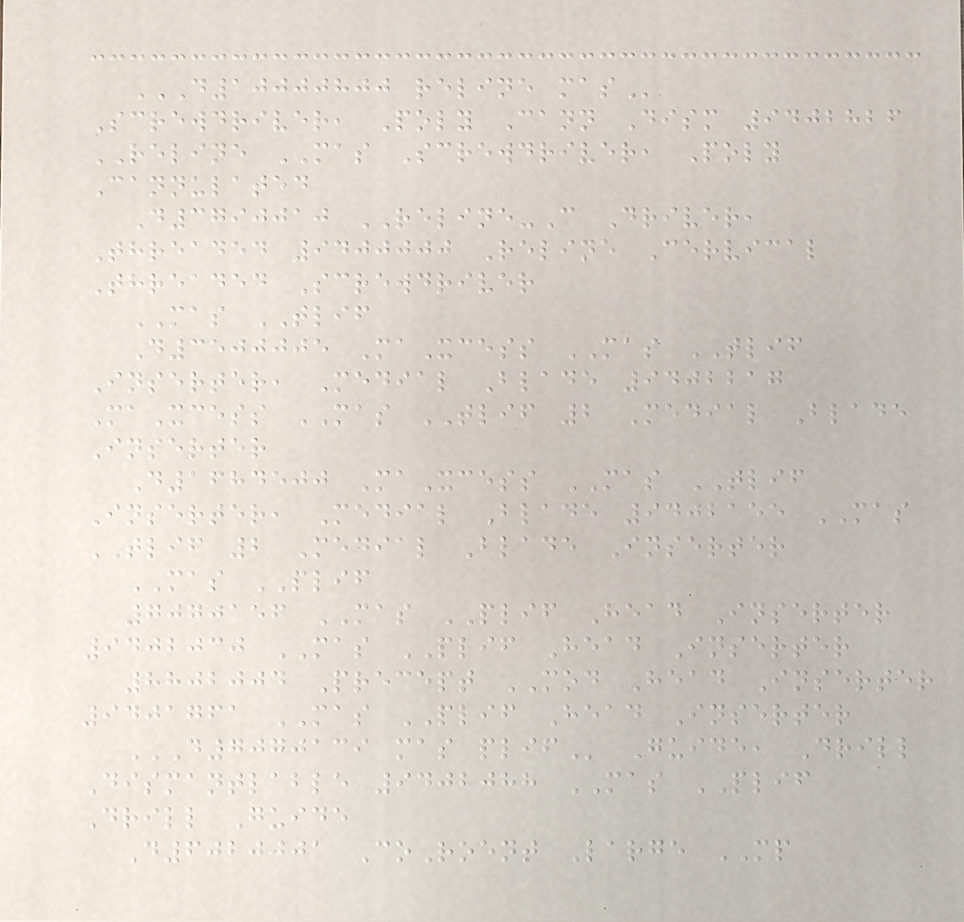D10000800 RELINE MAS
Screwdriver, Poly Cann Dism 9402826
RELINE MAS Screwdriver, Poly
Cannulated
D3790010 RELINE-C Driver,
Threaded 9400000 Reline Cervical
Threaded Screwdriver
MAS TLIF
D3500005 MaXcess MAS TLIF
Inserter, Medial Blade 9402217
MaXcess MAS TLIF 2 Medial Blade
Inserter
D1684500 MaXcess MAS TLIF
Inserter, Medial Blade 9402155 MAS
TLIF 2 Medial Blade Inserter
MAS PLIF
7070156 MAS PLIF Head Inserter
9402030 MAS PLIF Head Inserter
8802004 Precept MOD Head Inserter
9401761 MAS PLIF Head Inserter
D7070139 MAS PLIF Guide, Drill
Dismantlable 9402088 MAS PLIF
Drill Guide
D6020001 CoRoent Large MP
